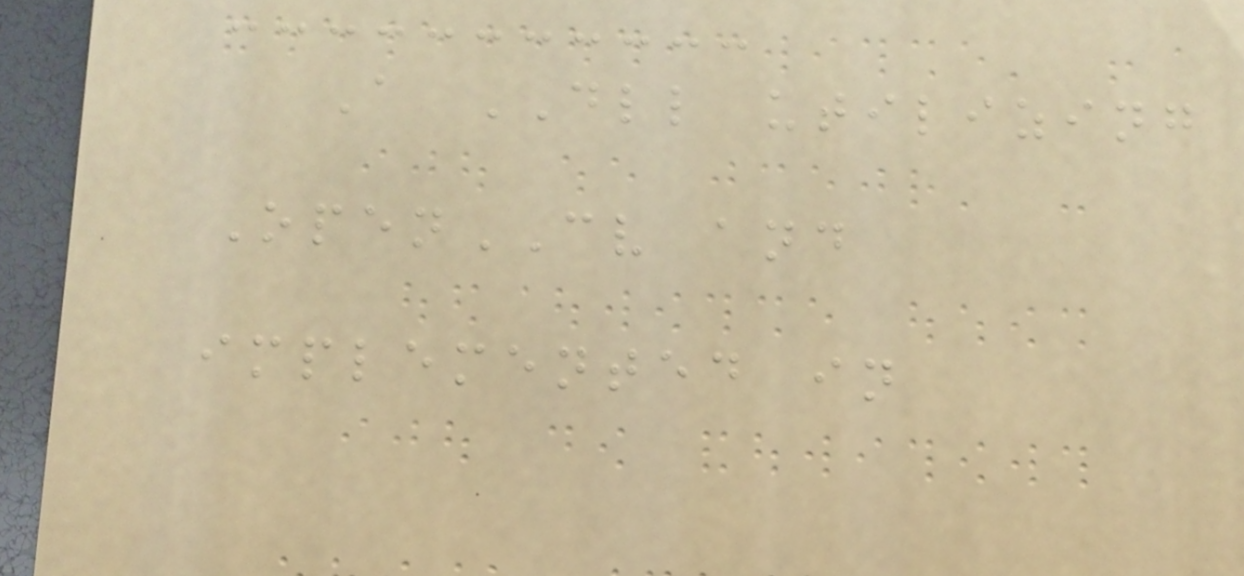A DLL utilizing
OpenCV and
implemented in
